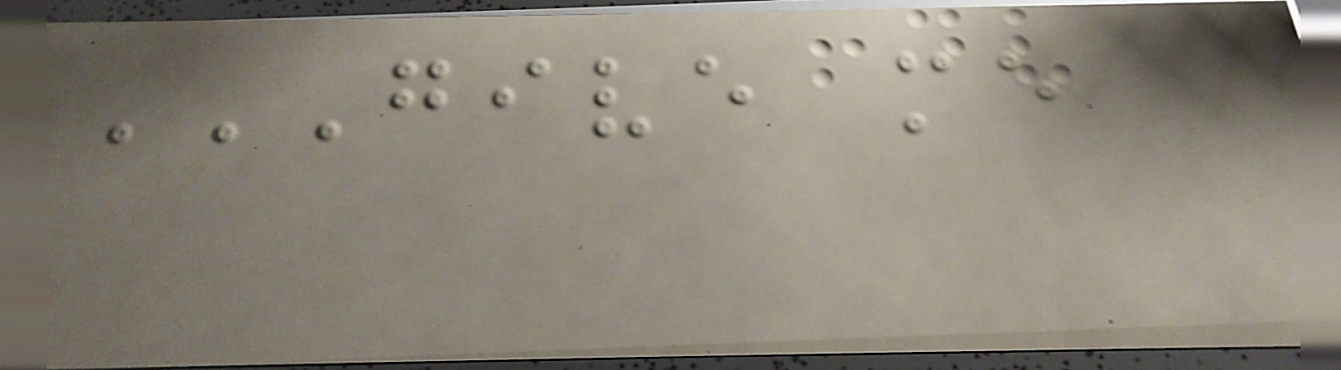GIVE ME
